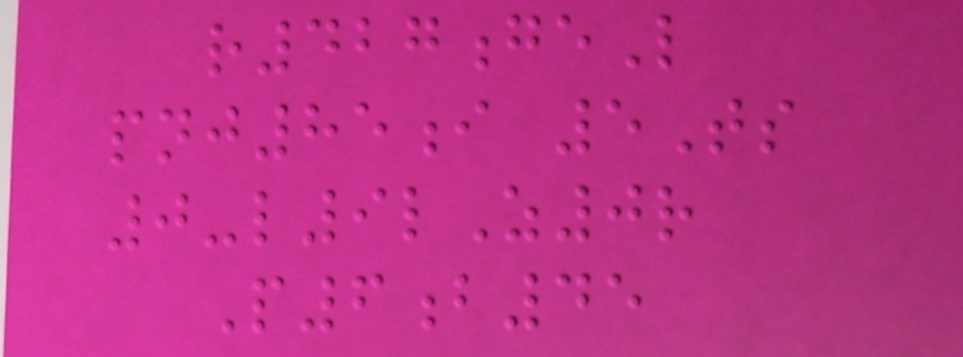r427geL
pnj85i 5Ts
0-l9lZ0r
P6b45
